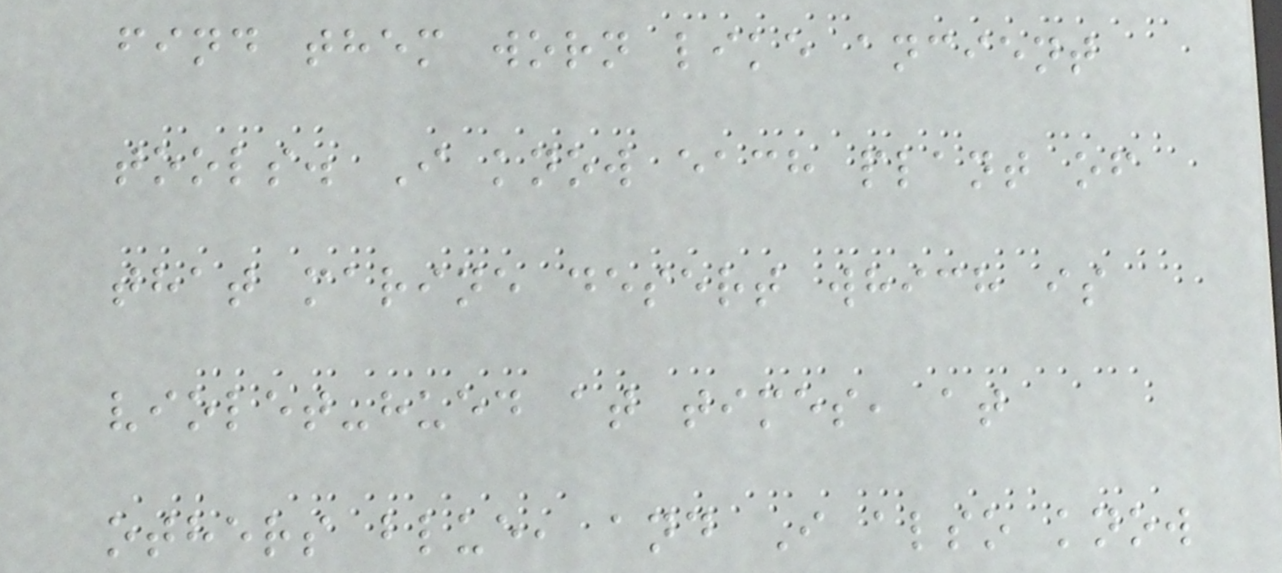find them worn like ancient
tools. I know each plant of
that marine desert which is
violet-hued at times, at
others blue, and I also know
